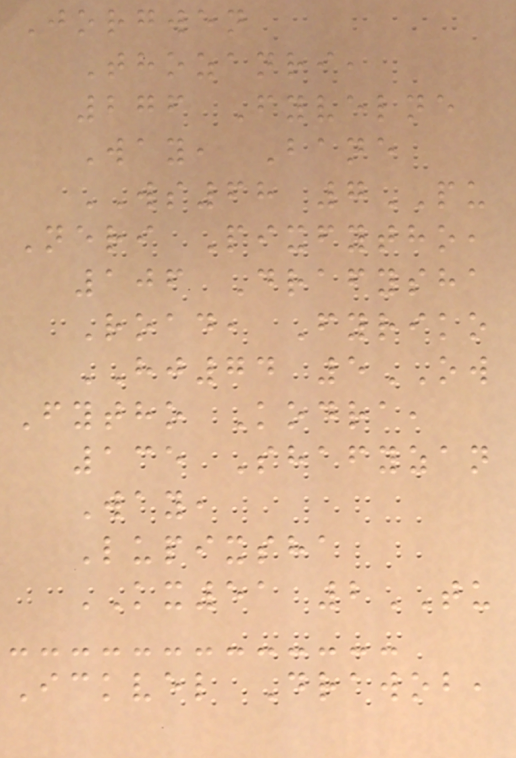Jorgwen
Thozanri,
276 Fyvelne
Way, Bane
WS68 7PU
Neri Pixfytho,
106 Drafysha
Road, Fyriko
HJ74 5OW
Fytho Kodra,
135 Shafyzan
Way,
Lupixsha
KX51 2TU
Ickvel Drawob,
